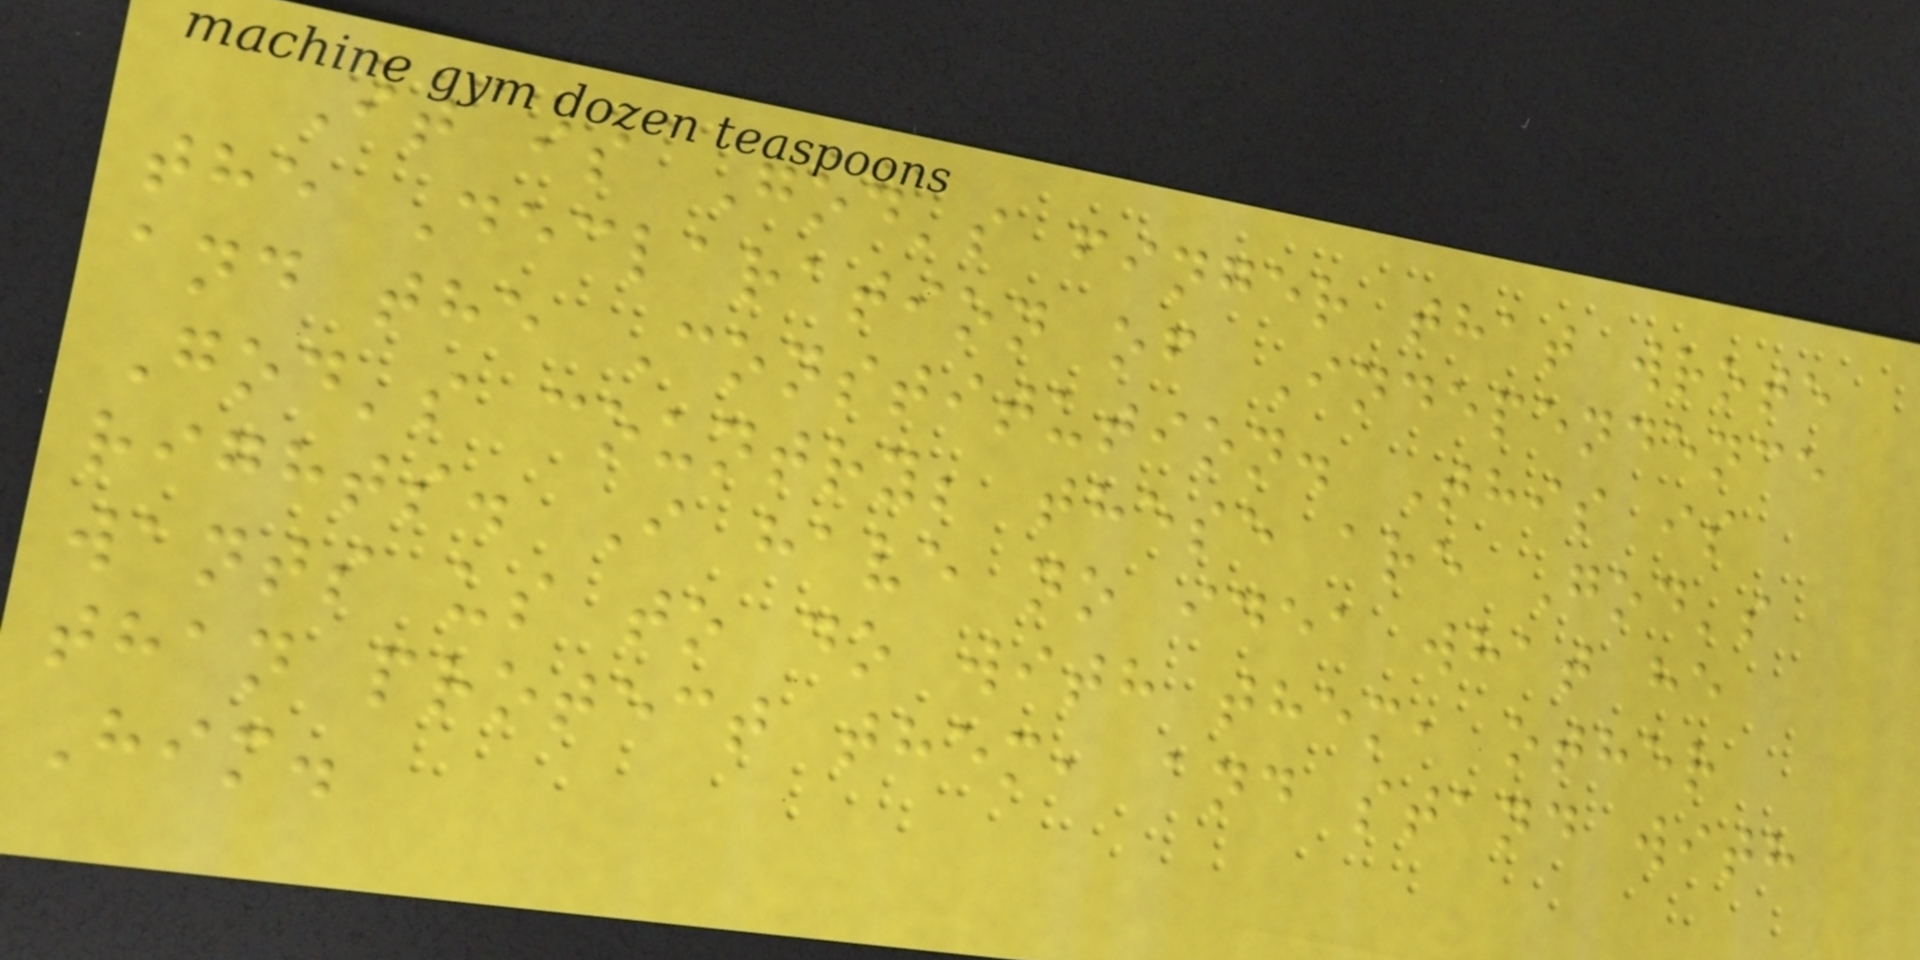It is God's finger that wrote
the Declaration of Independence
and the Constitution. This is
God's country; these are God's
rights. I have no idea what he
wants us to do with them, other
than protect them, and stand with
Him.
